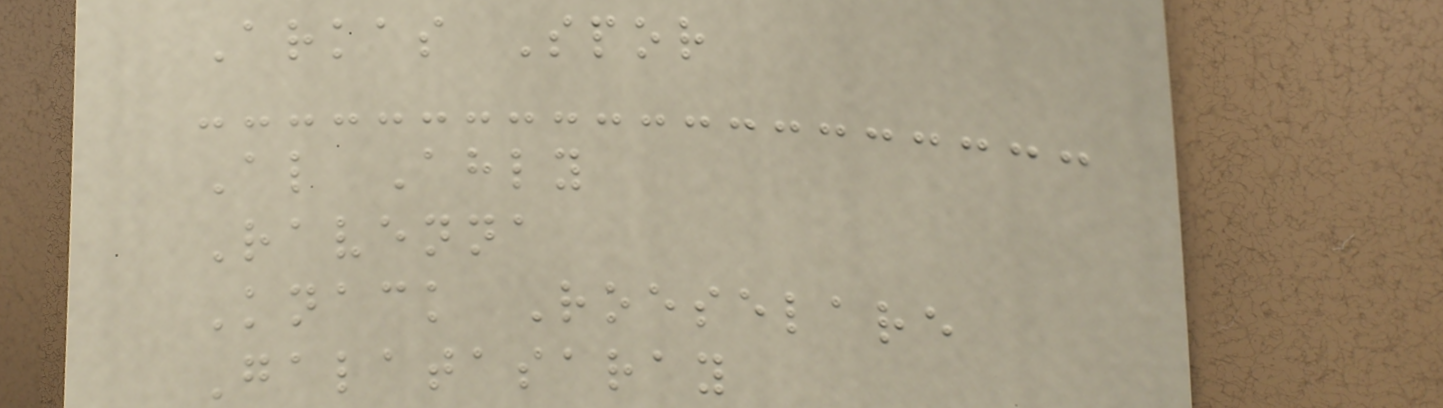Arkas Spor
Al Ahly
Ravenna
Knack Roeselare
Galatasaray
